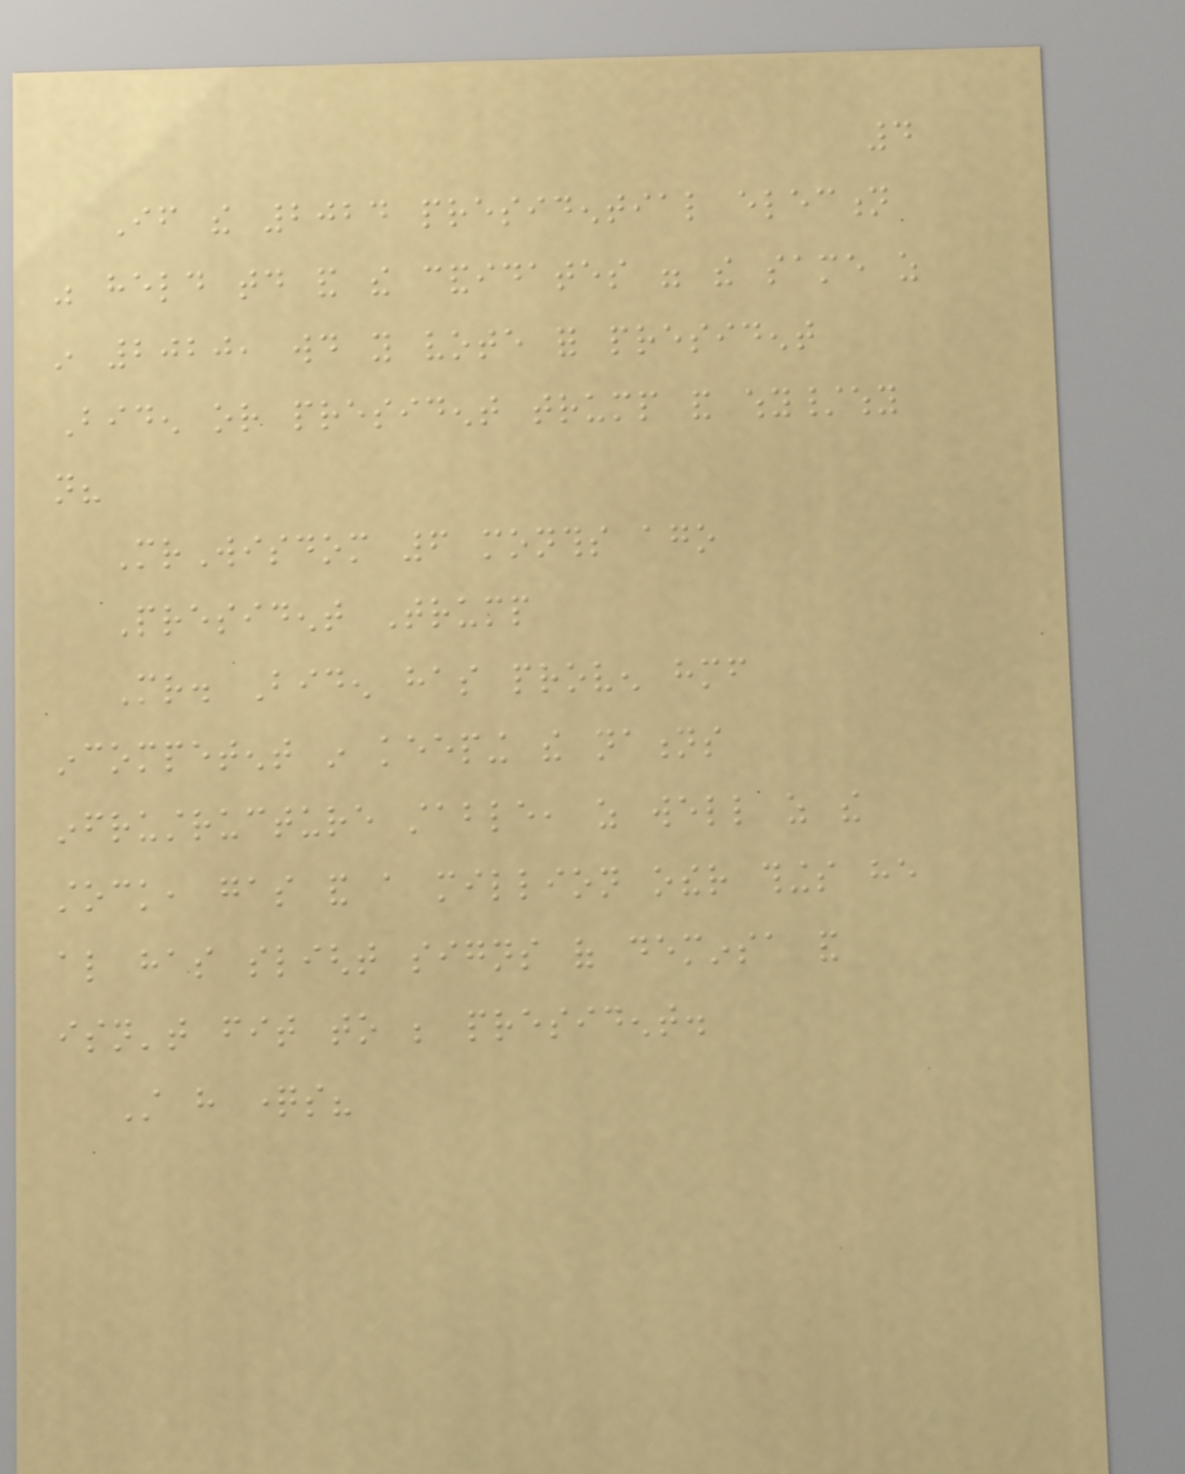4
If the 2024 presidential election
was held today and the candidates were the same as
in 2020, would you vote for president
Biden or president trump and why/why
not?
MrWisdom 6 months ago
President Trump
Mr. Biden has proven himself
incompetent in keeping the nations
infrustructure stable, as well as the
stock, gas and a million other things he
also has slight signs of deminsa and
isn't fit to be president.
Still have questions?
